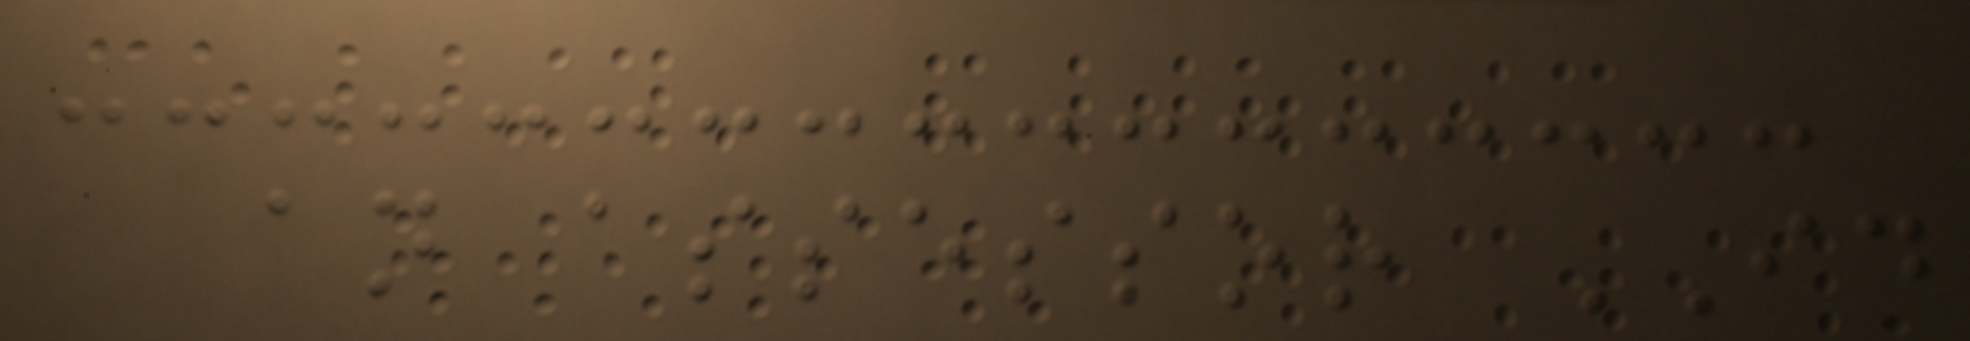an assessor ID
